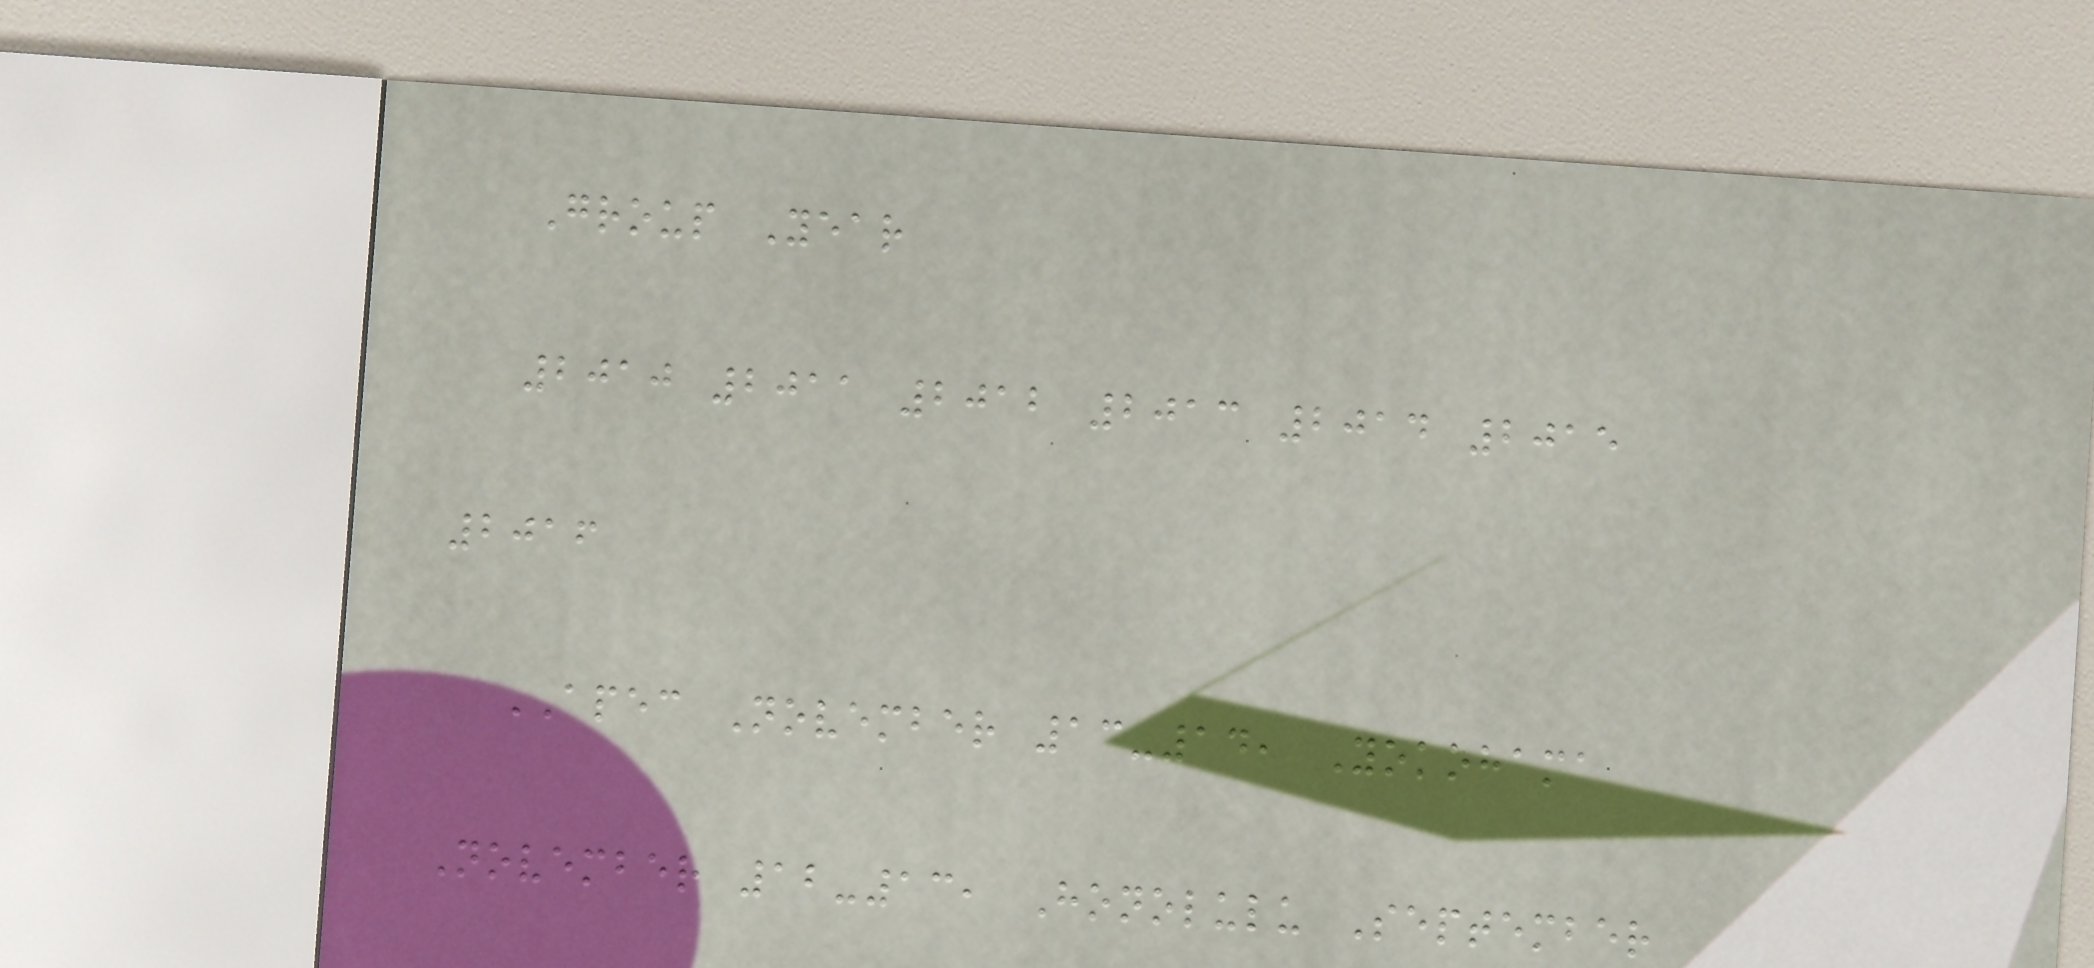Group Year
2010 2011 2012 2013 2014 2015
2016
APEC November 13-14, Yokohama
November 12-13, Honolulu September
